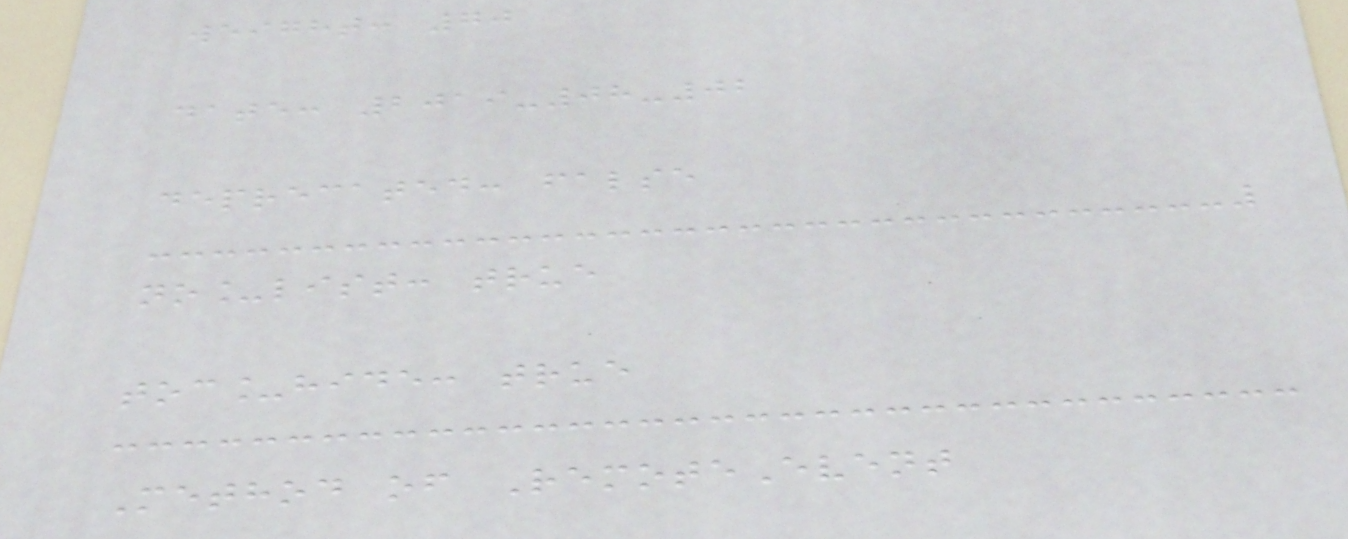weight: 70
date: 2019-08-02
deprecated: false
no_list: true
toc_hide: true
Method of RemoteEvent
